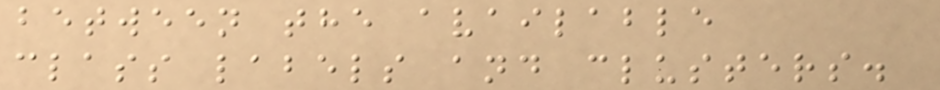between the available
class labels and clusters.
